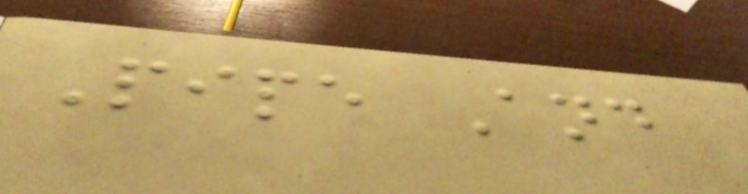Pipe And
